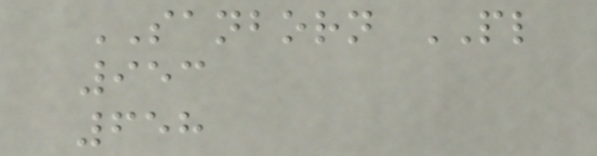SANBORN PL
953
658
